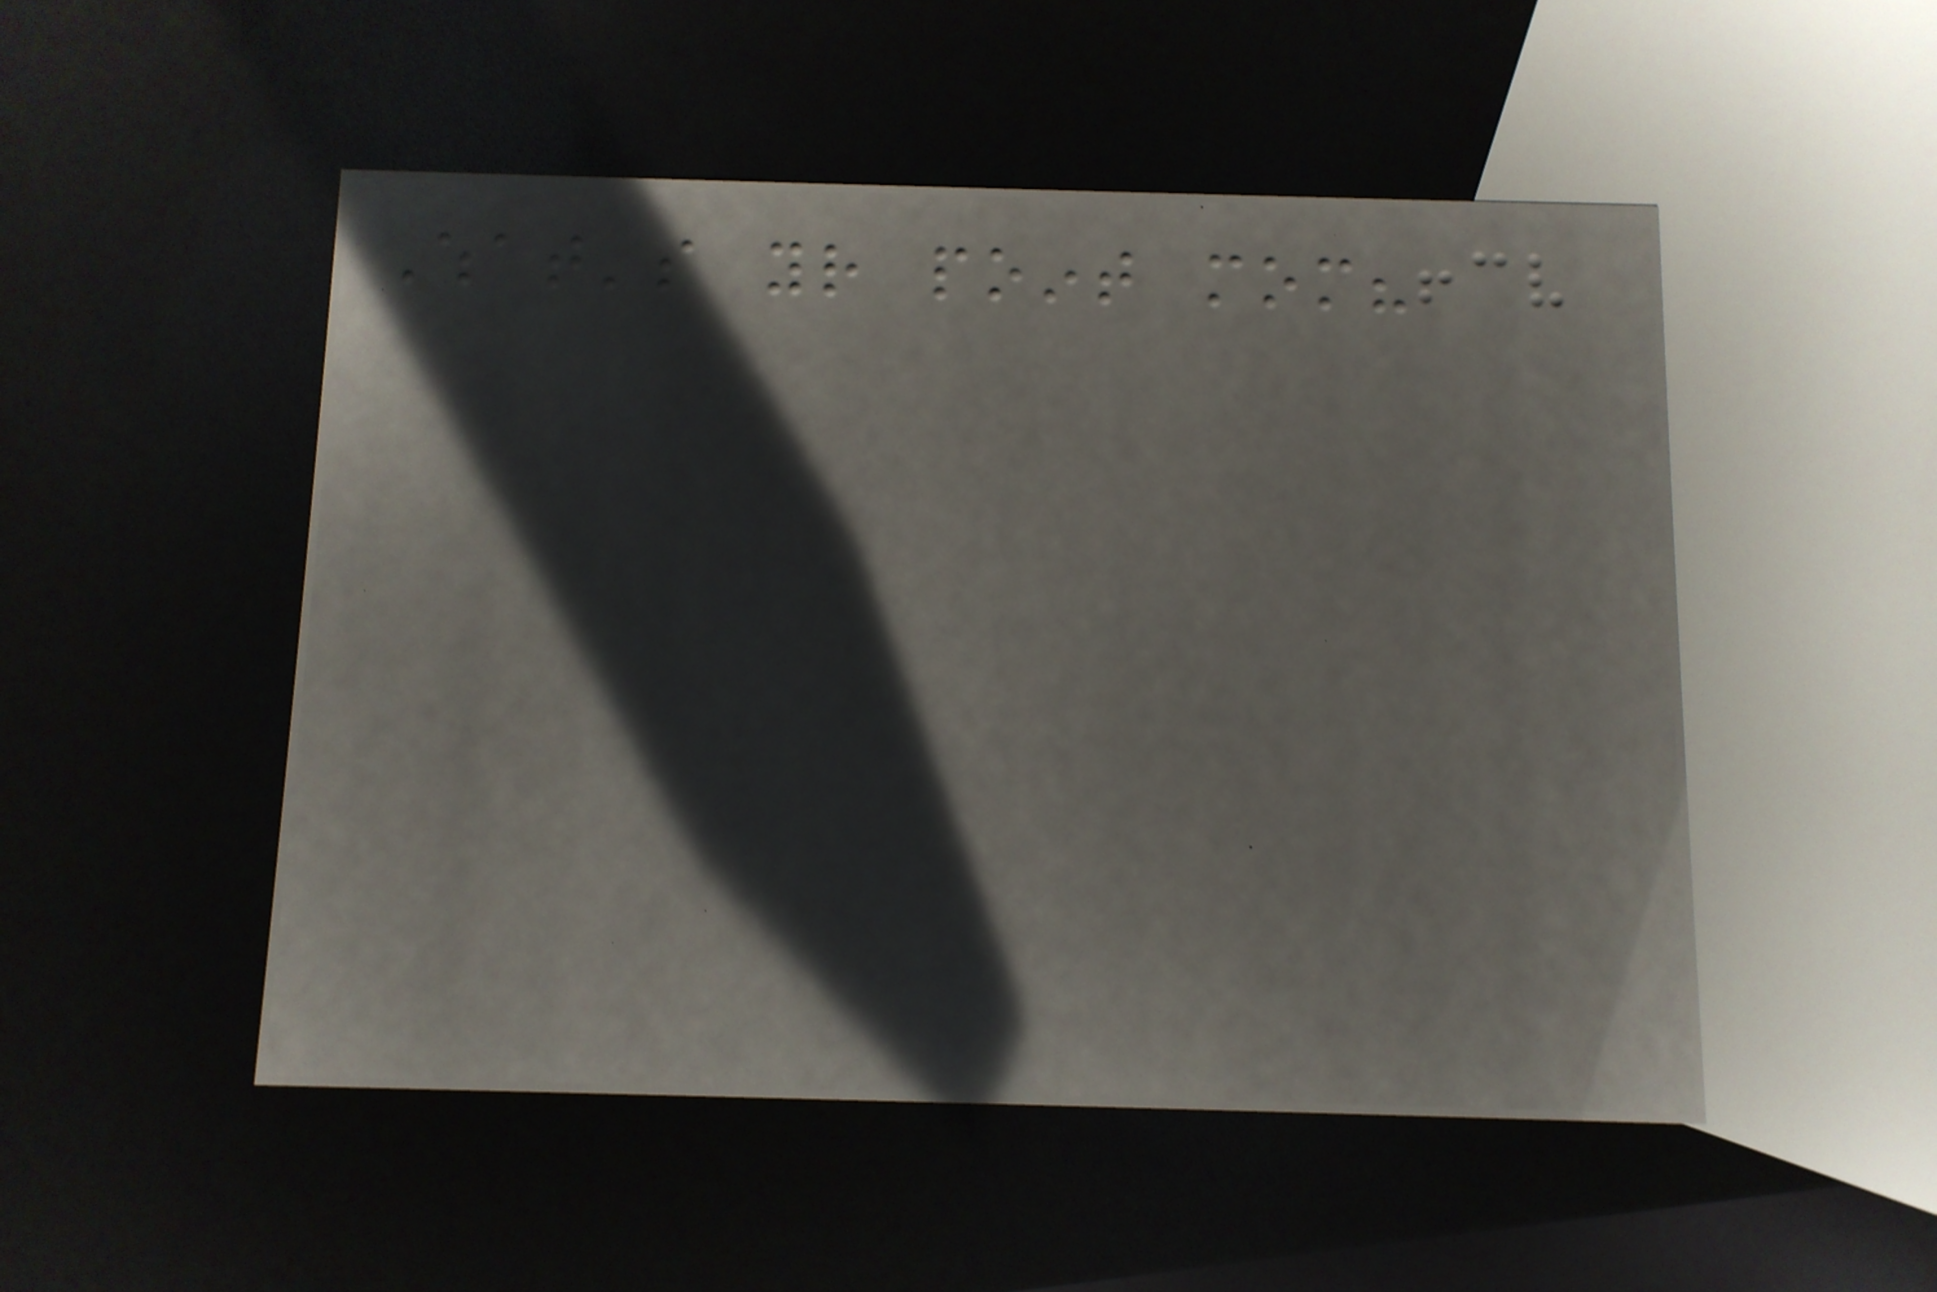What's your point mom?
